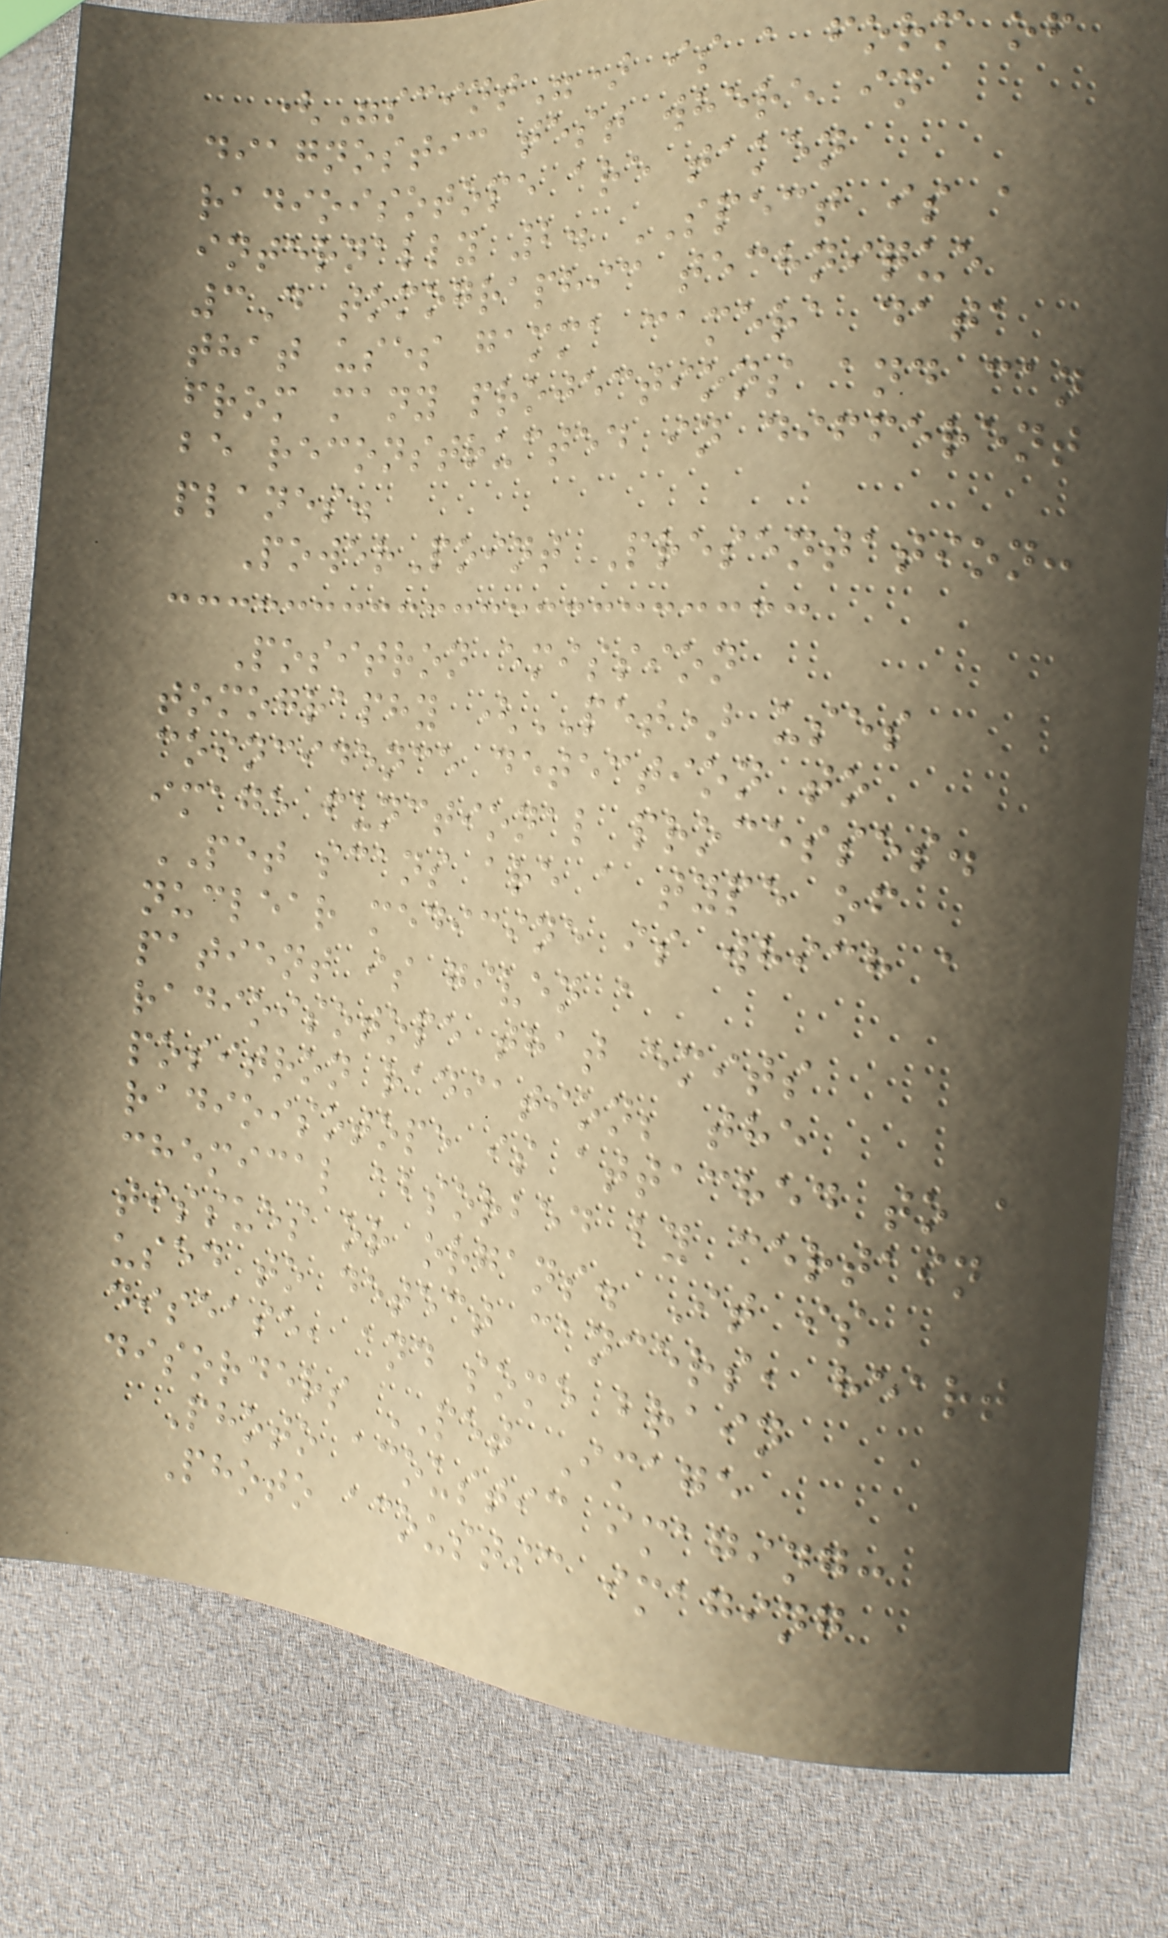("scint") is a form of
diagnostic test where in
radioisotope are taken
internally 2. SPECT is a
3D tomographic technique
that uses gamma camera data
from many projections and can
be reconstructed in different
planes.
PowerPoint Presentation:
Positron emission
tomography (PET) uses
coincidence detection to
image functional processes.
PET scans are a type of
nuclear medicine is which a
patient is given a
radioisotope that emits
positron radiation; the
radioisotope is attached to a
chemical absorbed by certain
tissues or organs. It is
used to detect cancers, heart
disease, and some brain
disorders PET Image
Photo acoustic imaging:
Photo acoustic imaging
